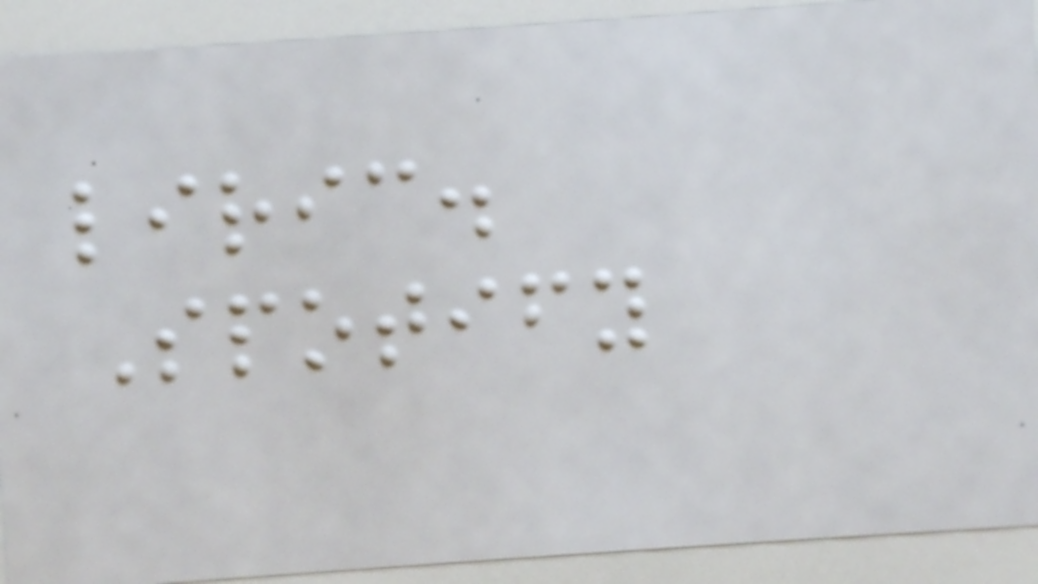liric.
Spotify
